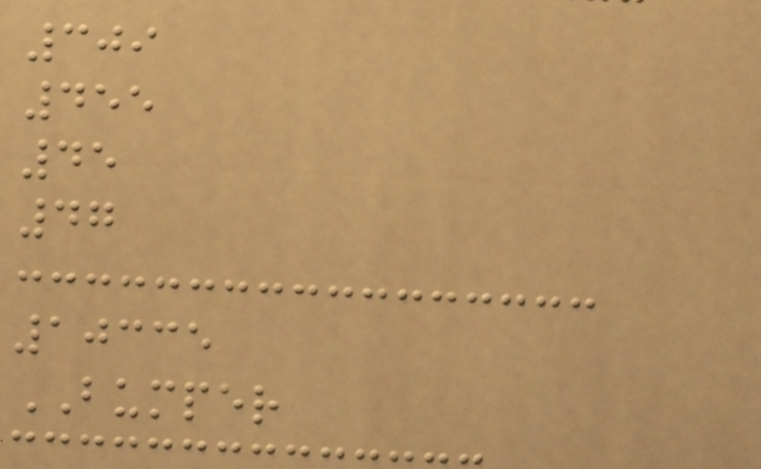309
455
45
47
10335
BUMPER
